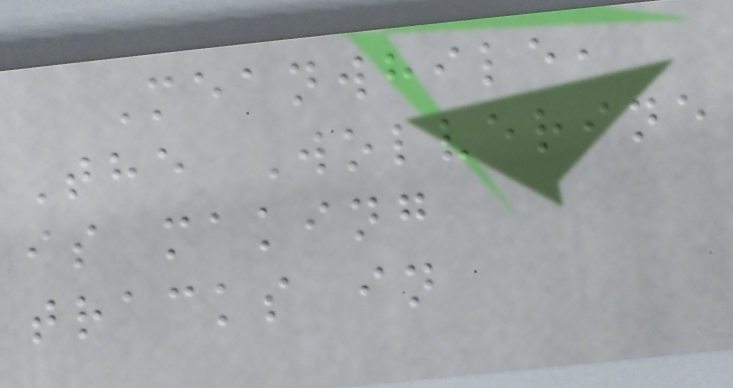Meanwhile,
The Wolverine
is making
tracks in
